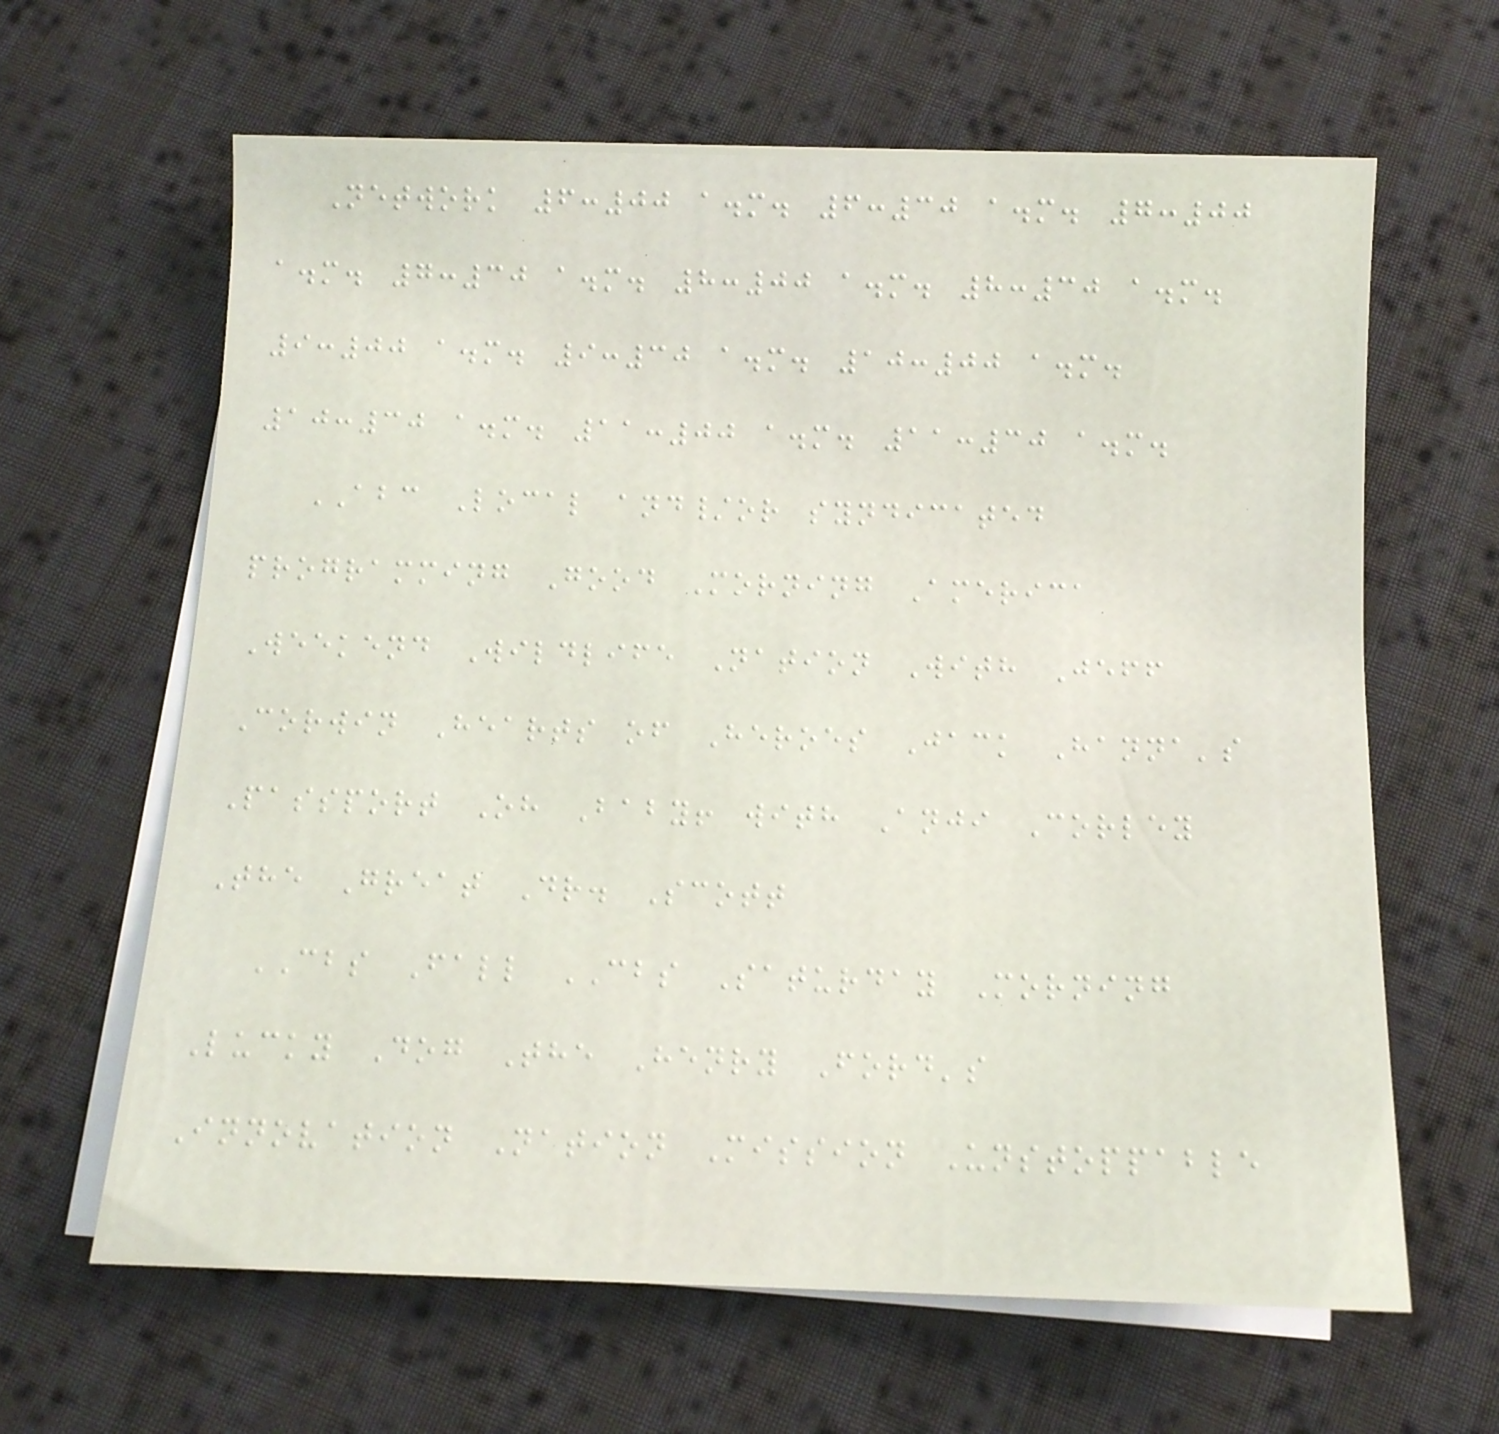Network 6:00 a.m. 6:30 a.m. 7:00
a.m. 7:30 a.m. 8:00 a.m. 8:30 a.m.
9:00 a.m. 9:30 a.m. 10:00 a.m.
10:30 a.m. 11:00 a.m. 11:30 a.m.
ABC Local and/or syndicated
programming Good Morning America
Weekend Wildlife Nation With Jeff
Corwin Hearts of Heroes Jack Hanna's
Passport Oh Baby! with Anji Corley
The Great Dr. Scott
CBS Fall CBS Saturday Morning
Lucky Dog The Henry Ford's
Innovation Nation Mission Unstoppable
